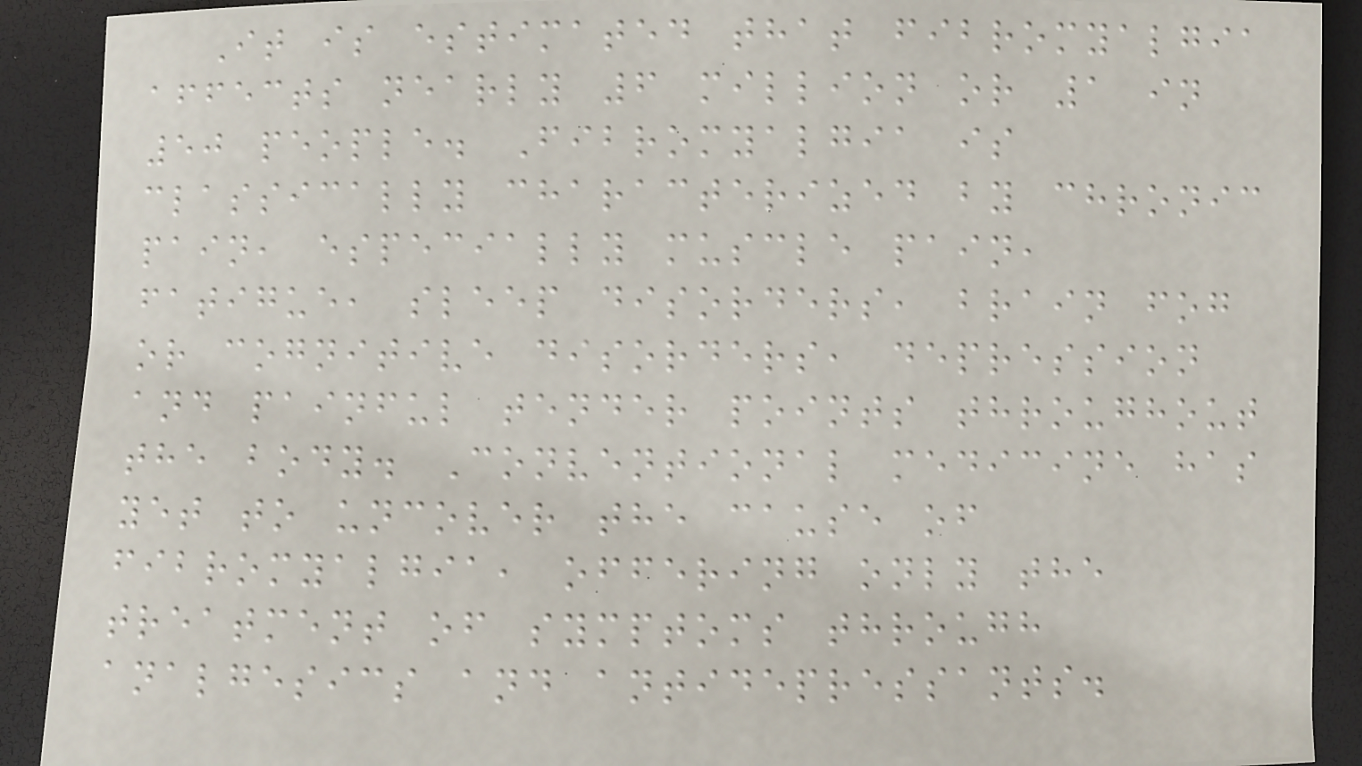It is estimated that fibromyalgia
affects nearly 6 million or 1 in
50 people. Fibromyalgia is
classically characterized by chronic
pain, especially muscle pain,
fatigue, sleep disorders, brain fog
or cognitive disorders, depression
and painful tender points throughout
the body. Conventional medicine has
yet to uncover the cause of
fibromyalgia, offering only the
treatment of symptoms through
analgesics and antidepressants.
